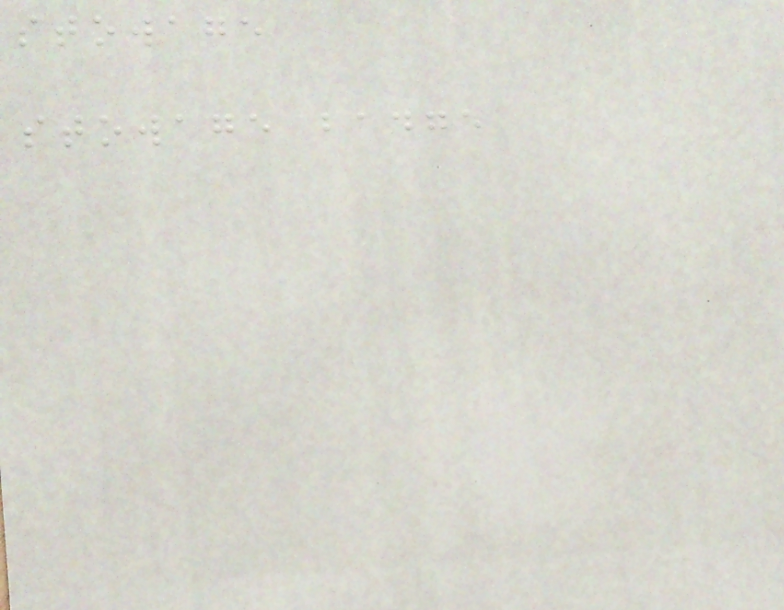stowage
stowage badge
